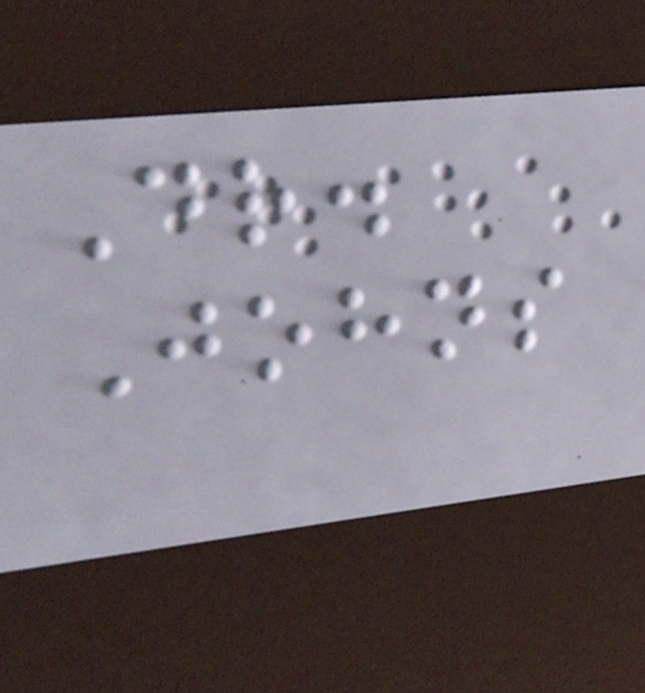Dr.
Johns
